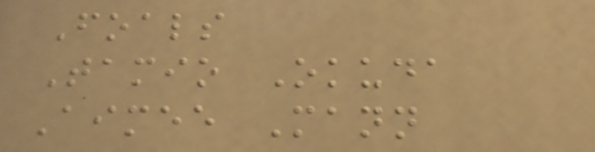Foals
Tamio Okuda
Aimee Mann
